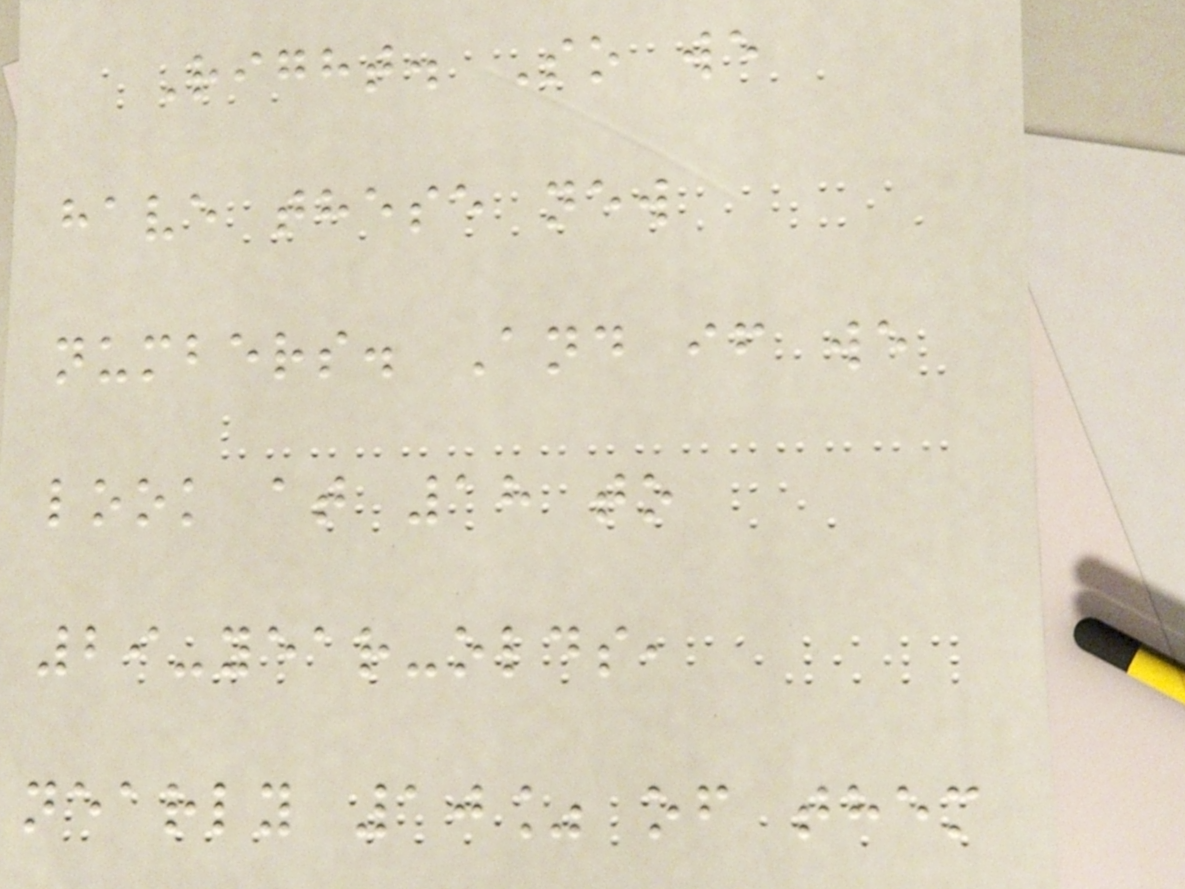Right. So we
have these new
numbers. And if we
look at 18 to
29-year-olds,
nearly 10% of them
